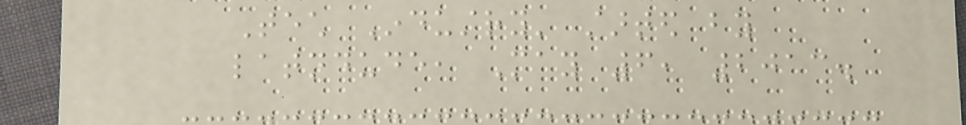Tech Industry' started by
latndude, May 6, 2013.
